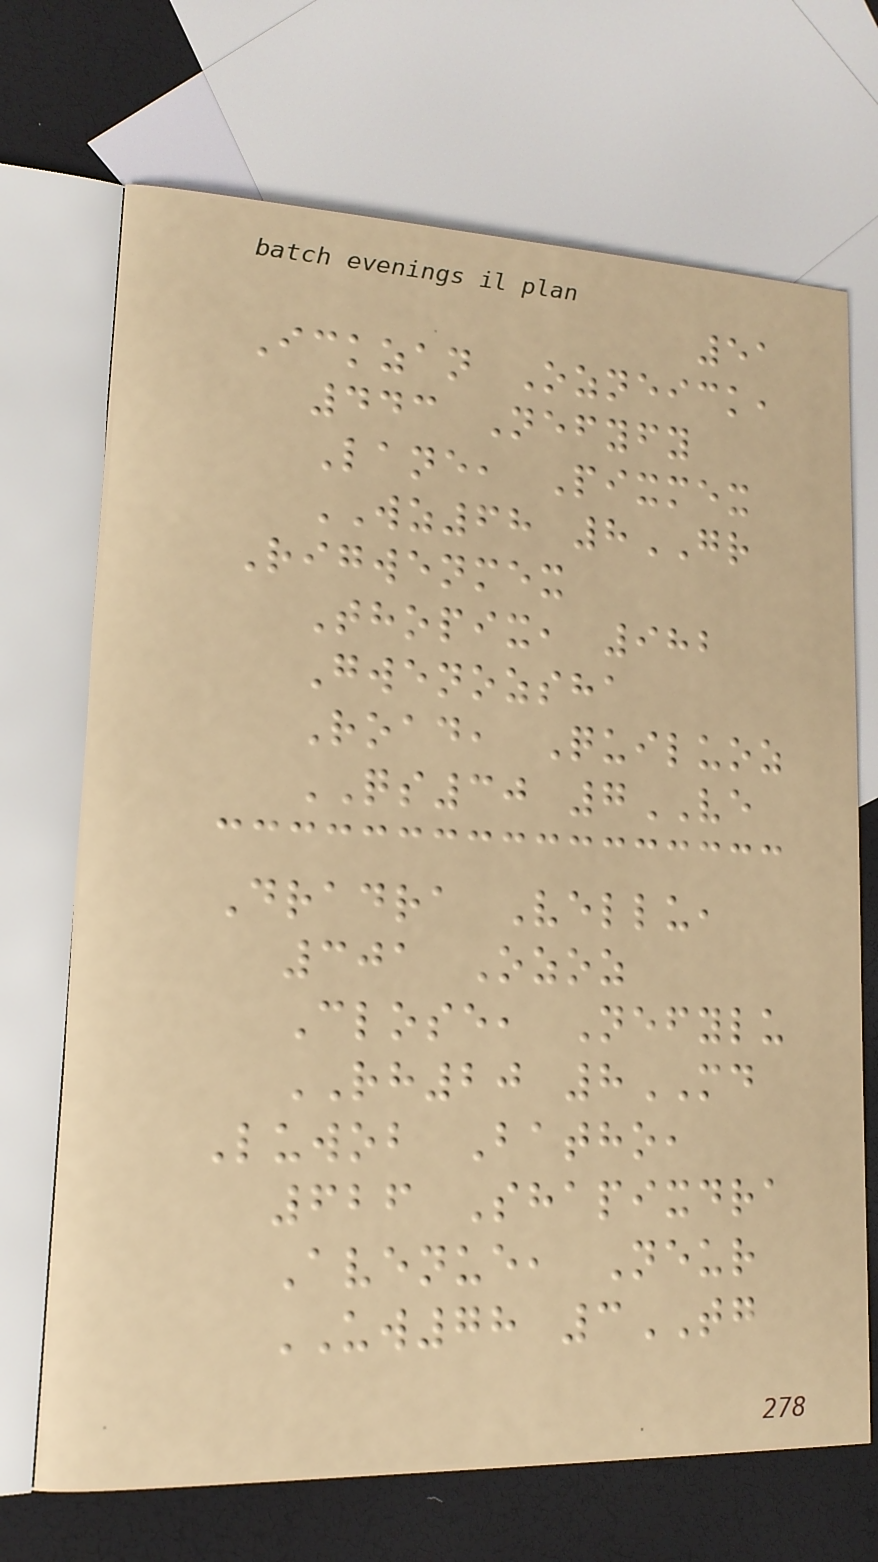51
Ickzan Ozneick,
443 Nefyfy
Lane, Pixmex
WZ68 8GR
Rigwenmex
Thopix, 982
Gwenozsha
Road, Quiluoz
QS30 7VE
Dradra Vellu,
301 Ozoz
Close, Nefylu
RH20 8MD
Luwob Batho,
626 Shapixdra
Avenue, Neur
UW78 3TG
